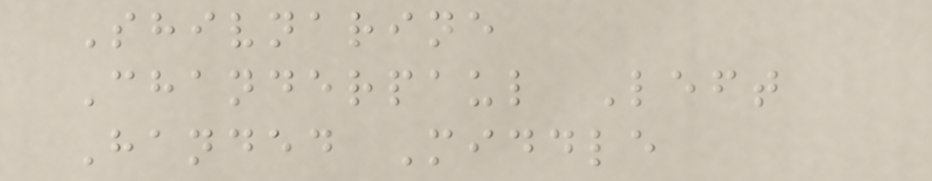Shivnarine
Chanderpaul Left
Handed Middle
